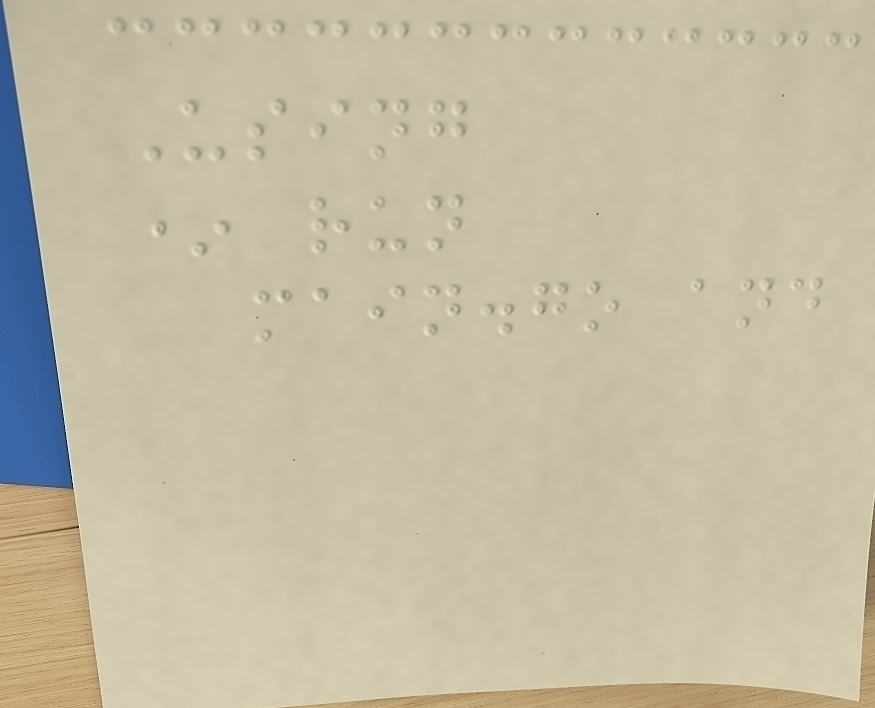Using
* run
main.go and
